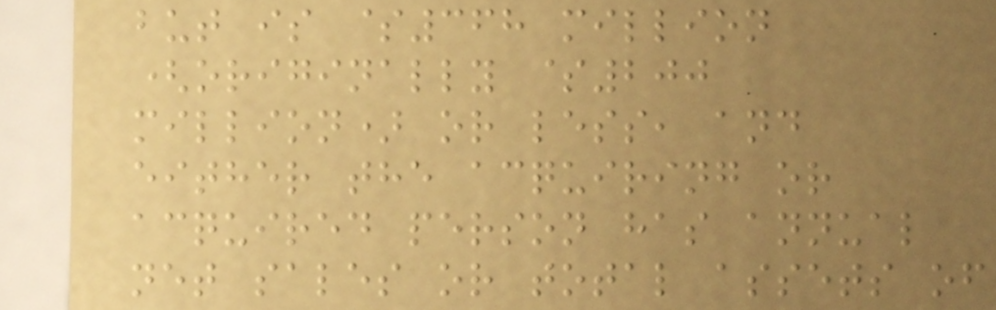but is $368 million
(originally $200
million) or less, and
either the acquiring or
acquired person has annual
net sales or total assets of
